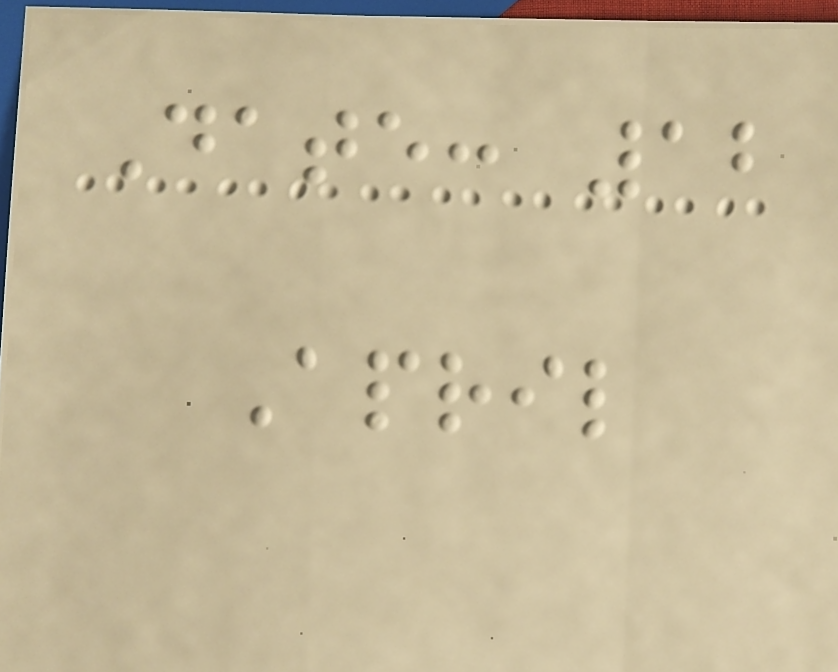Date: 12
April
